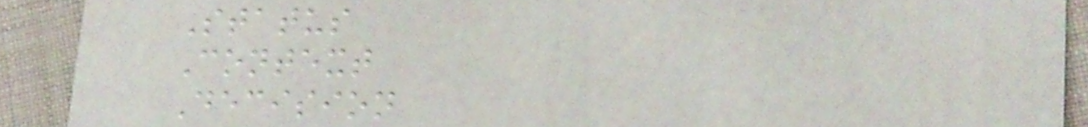Status
Context
Decision
